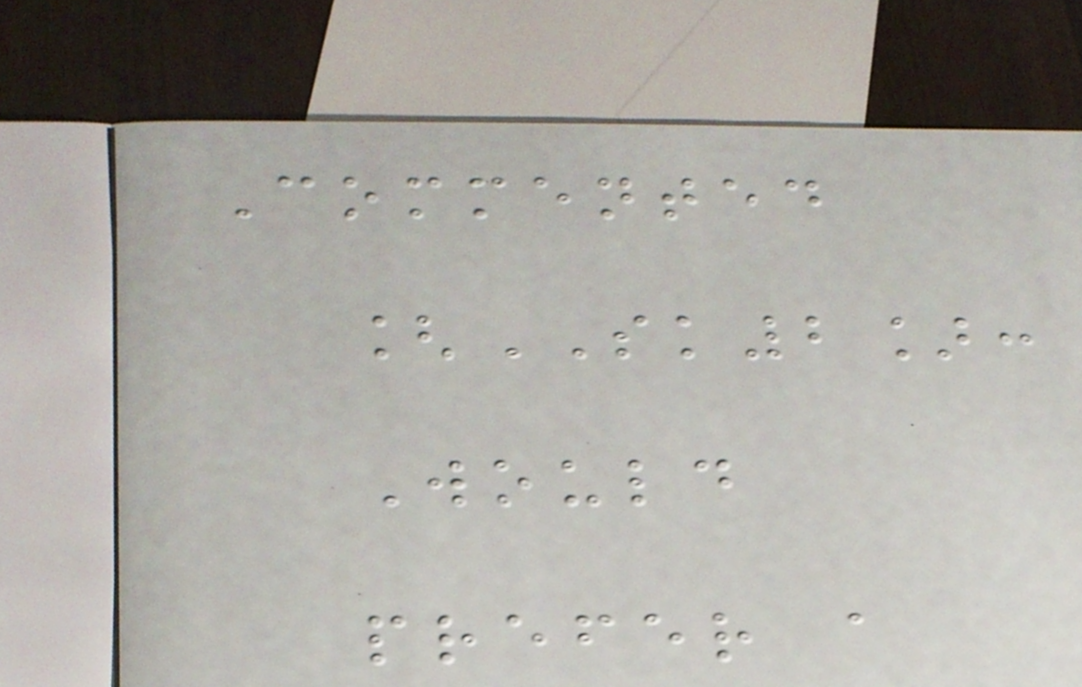Commented
[SK2]:
Would
prefer a
